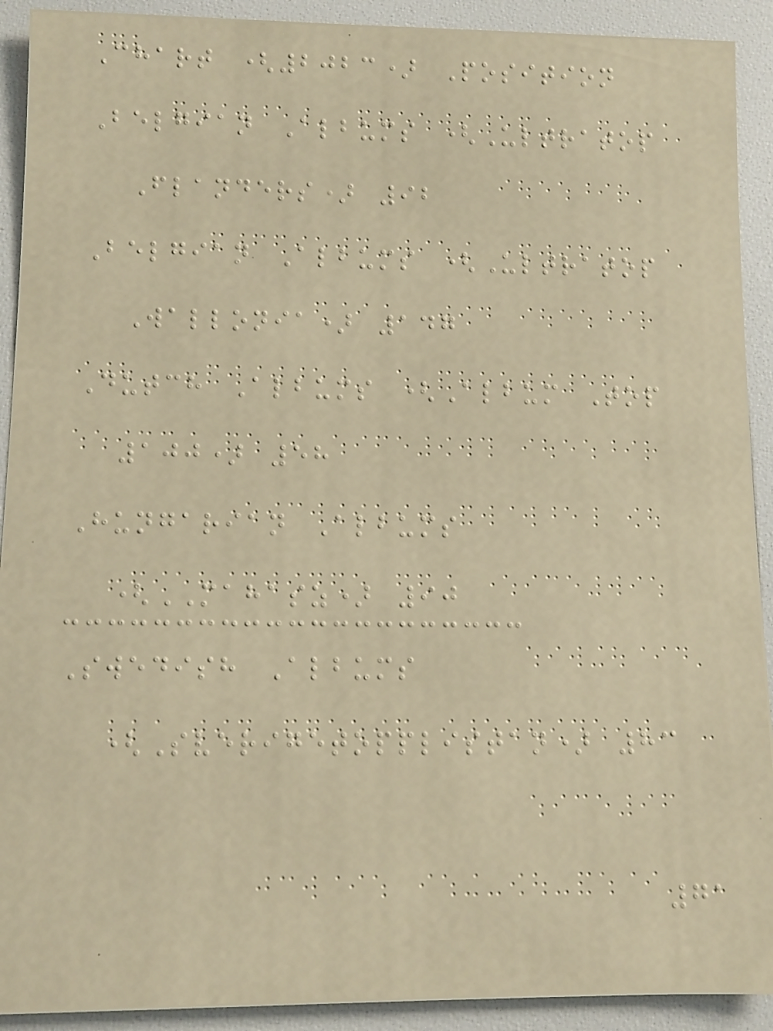Chart (2023) Position
Belgian Albums (Ultratop
Flanders) 92
Belgian Albums (Ultratop
Wallonia) 147
Dutch Albums (Album Top
100) 58
Hungarian Albums
(MAHASZ) 90
Swedish Albums
(Sverigetopplistan) 83
71
